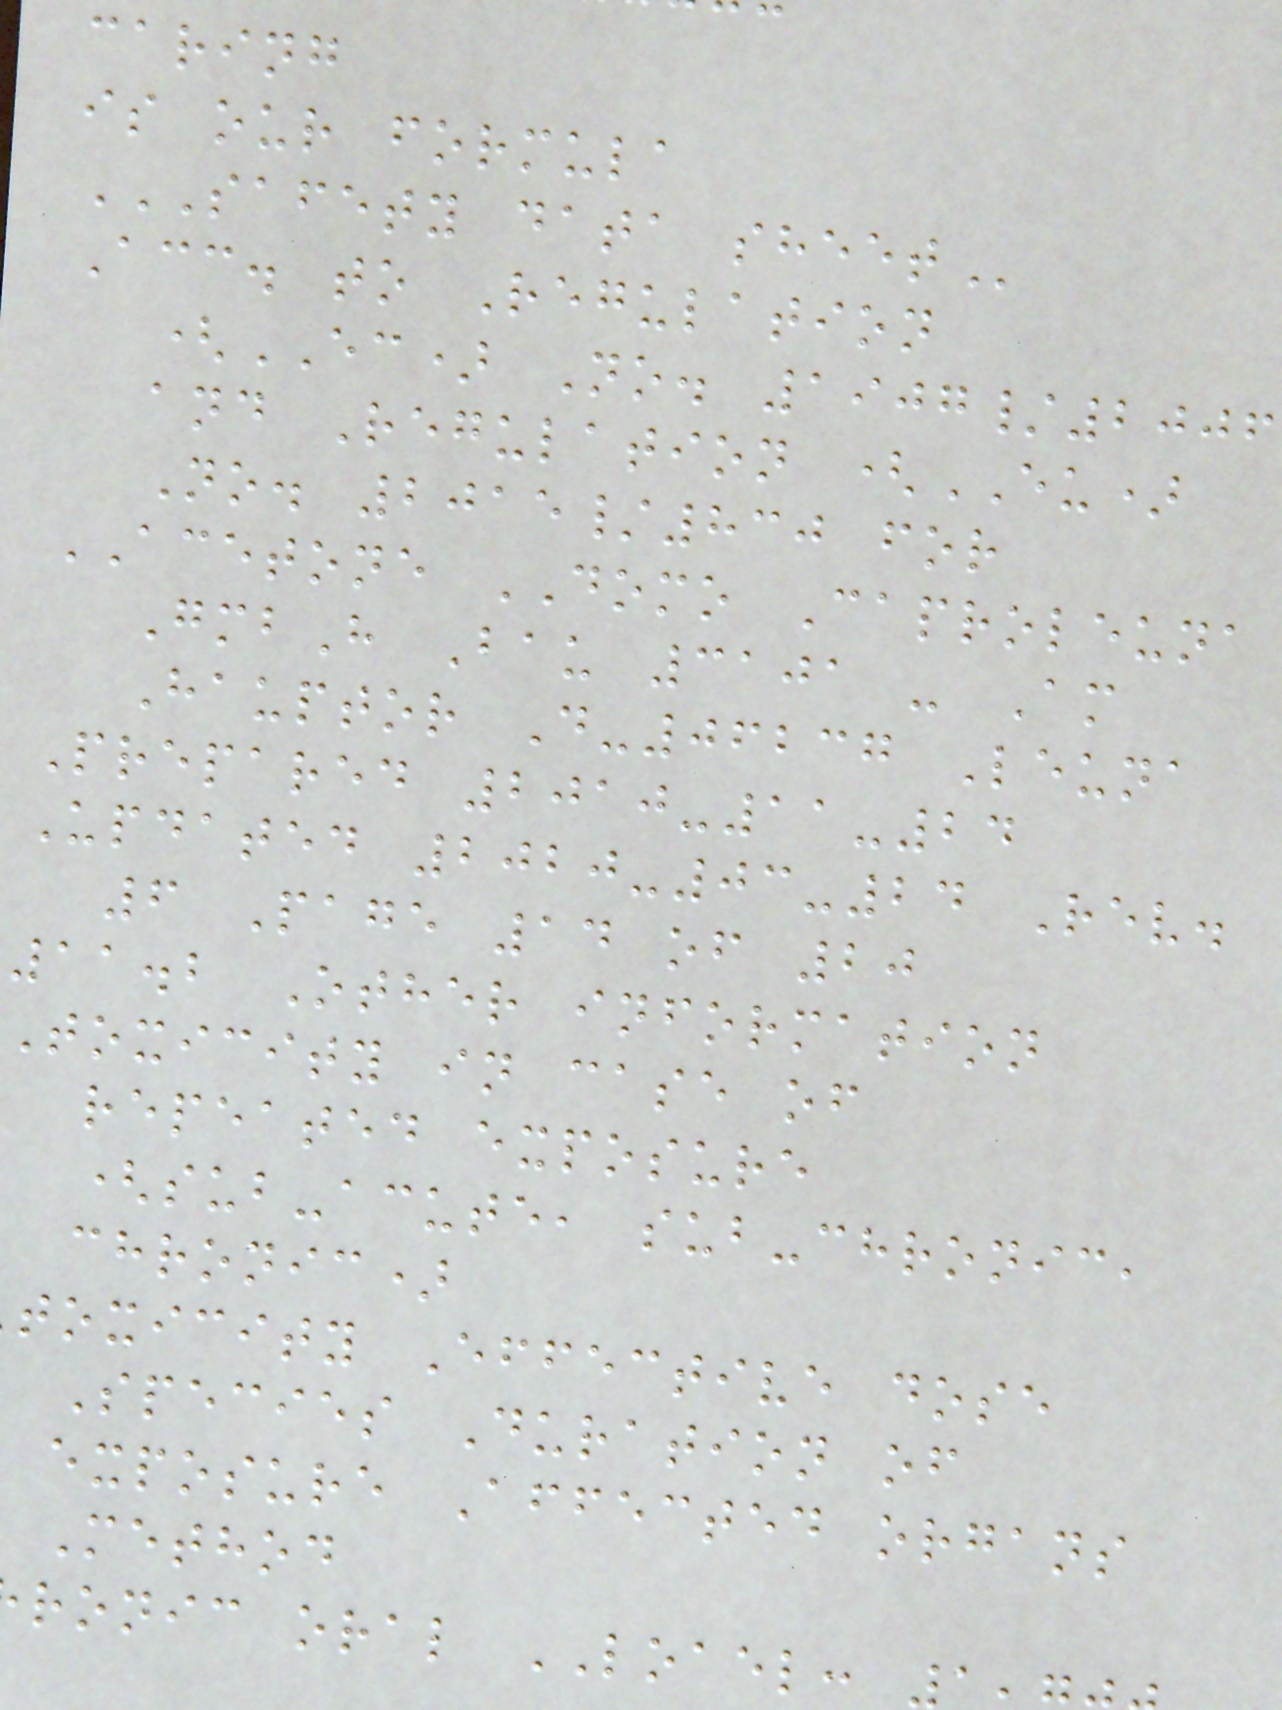caring
is our formula
SAFETY DATA SHEET
Acc. to Regulation
(EC) No. 1907/2006
and Regulation (EU)
No. 2015/830 for
ACETONE DOMO Caproleuna
GmbH Bau 3101 - Am
Hauptor D-06237 Leuna
Prepared 2010-11-24
Updated 2020-03-24 Rev.
6 Page 14 of 20
11.2 Other information
Toxicity in case of
repeated exposure
(sub-acute, sub-chronic,
chronic)
toxicity Effective dose
Species Duration of
exposure Affected organs
Method
ronic oral LOAEL:
